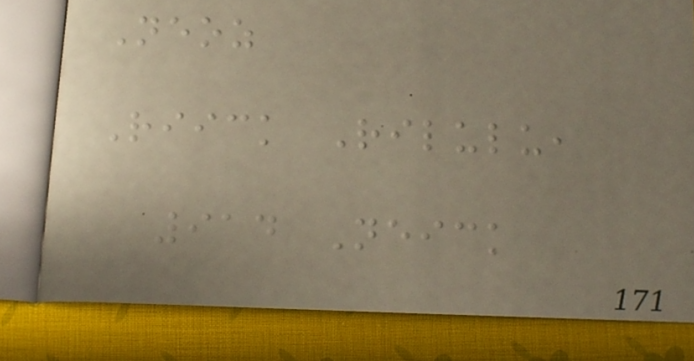Neoz
Riick Rilulu,
914 Neick
